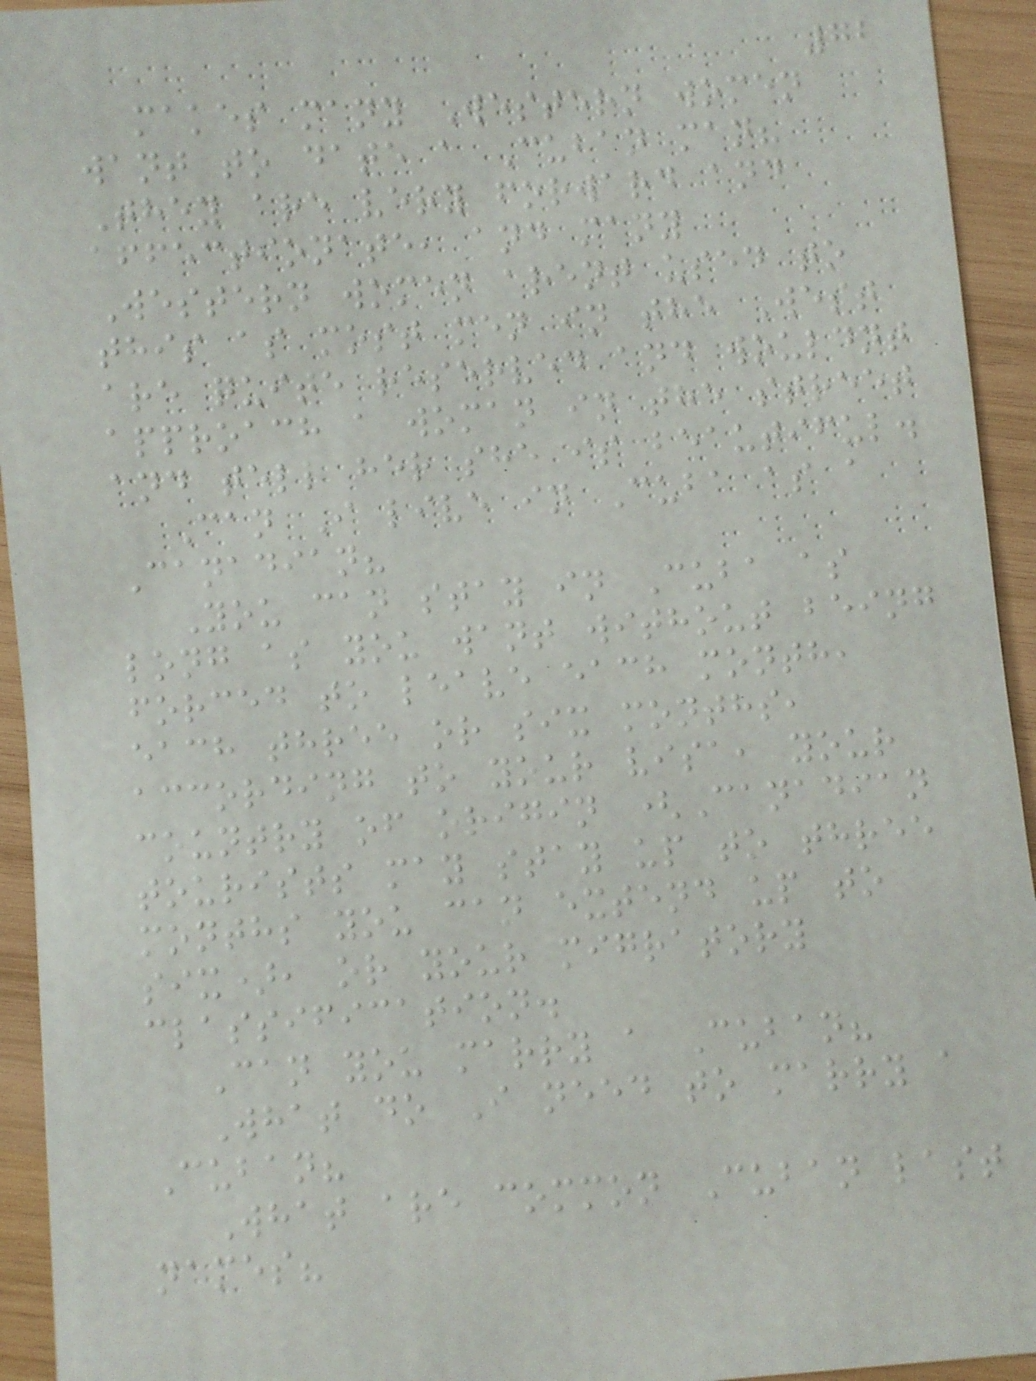72
makes many Western women
want to date a Cuban man?
They are very forward and
affectionate, and many
Western women arent used to
this as most men in the West
are quite reserved and wouldnt
approach a woman in the street
and tell her she is beautiful.
Can I live in Cuba as a
Canadian?
You can stay in Cuba as
long as you want without being
forced to leave each month,
each three or six months,
according to your visa, your
country of origin (Canadian
tourists may stay up to three
months you can extend up to
six), or your migratory
classification.
Can you marry a Cuban?
What do I need to marry a
Cuban?
What are common Cuban last
names?
